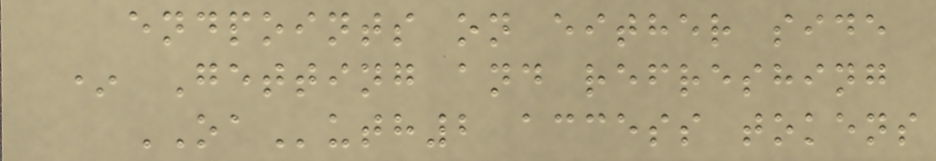endpoints on either side
* Getting and refreshing
OAuth2 access tokens
